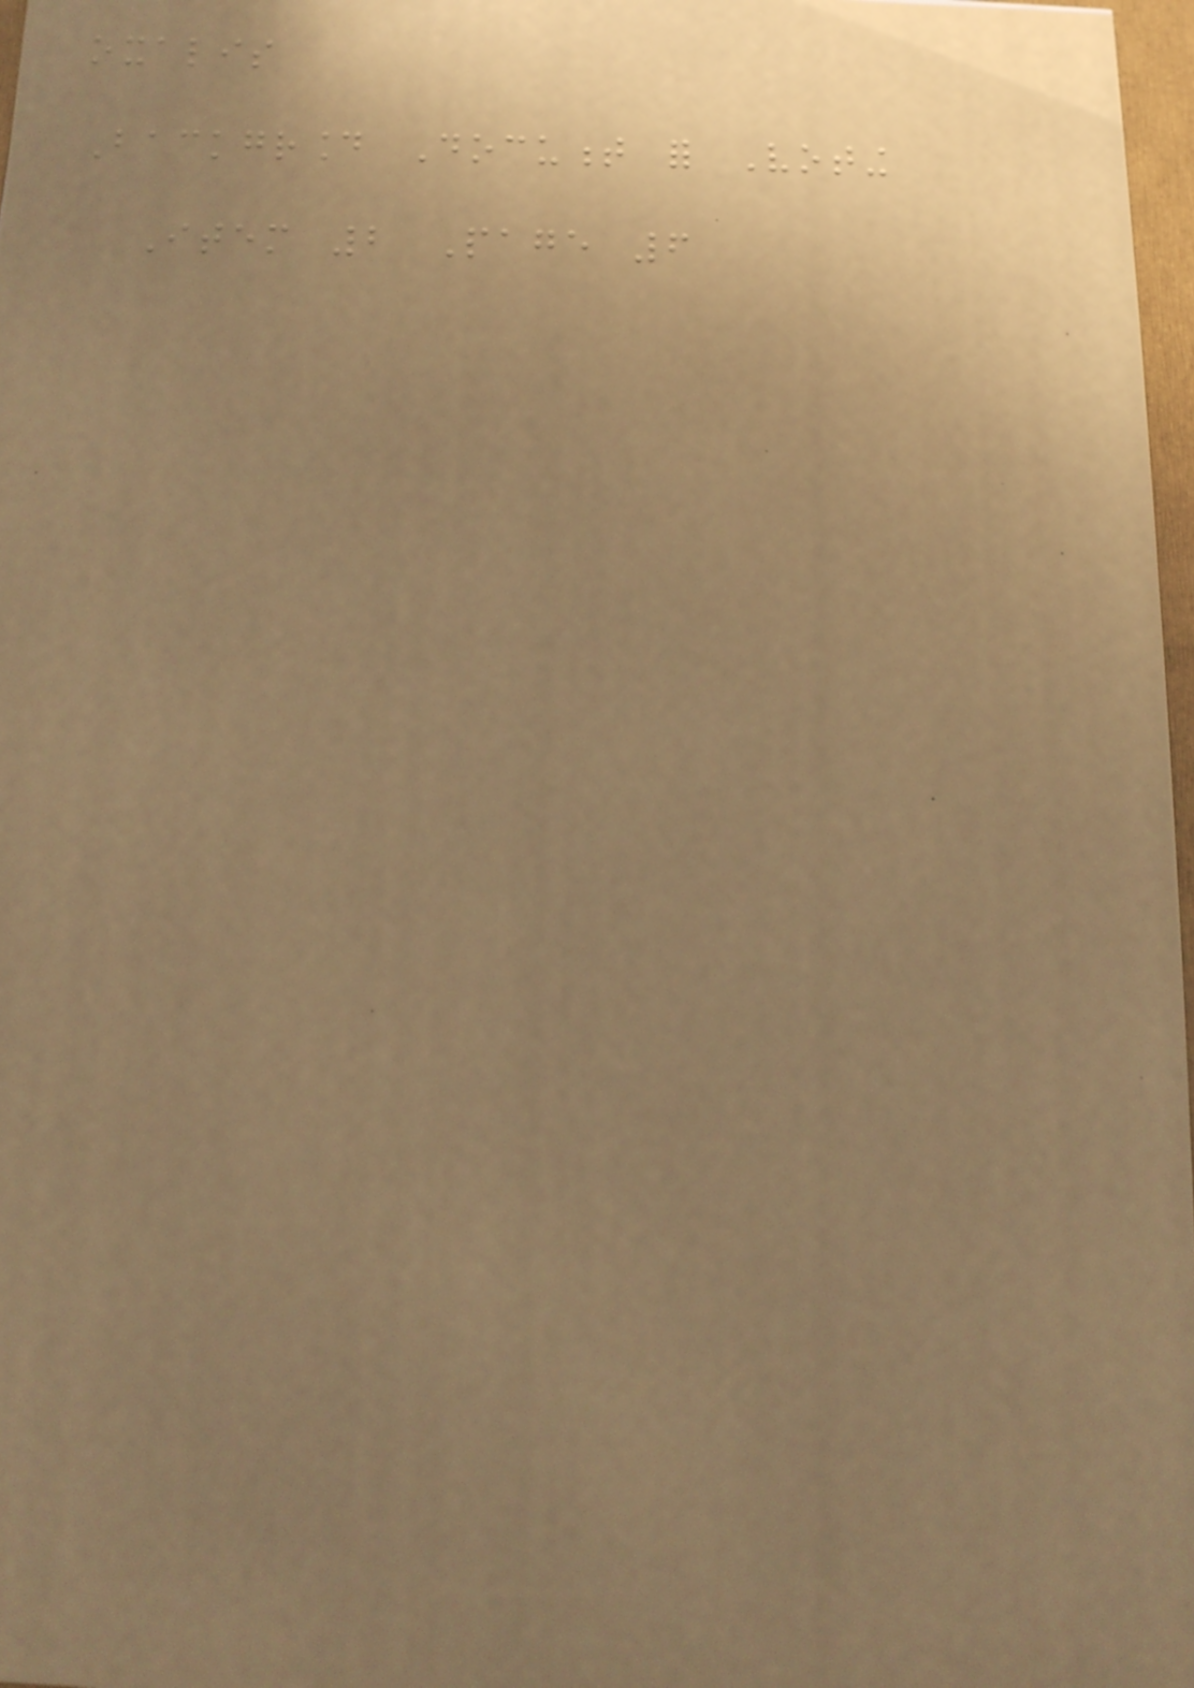oxalis
Background Document for Voting
Item 2 Page 6
